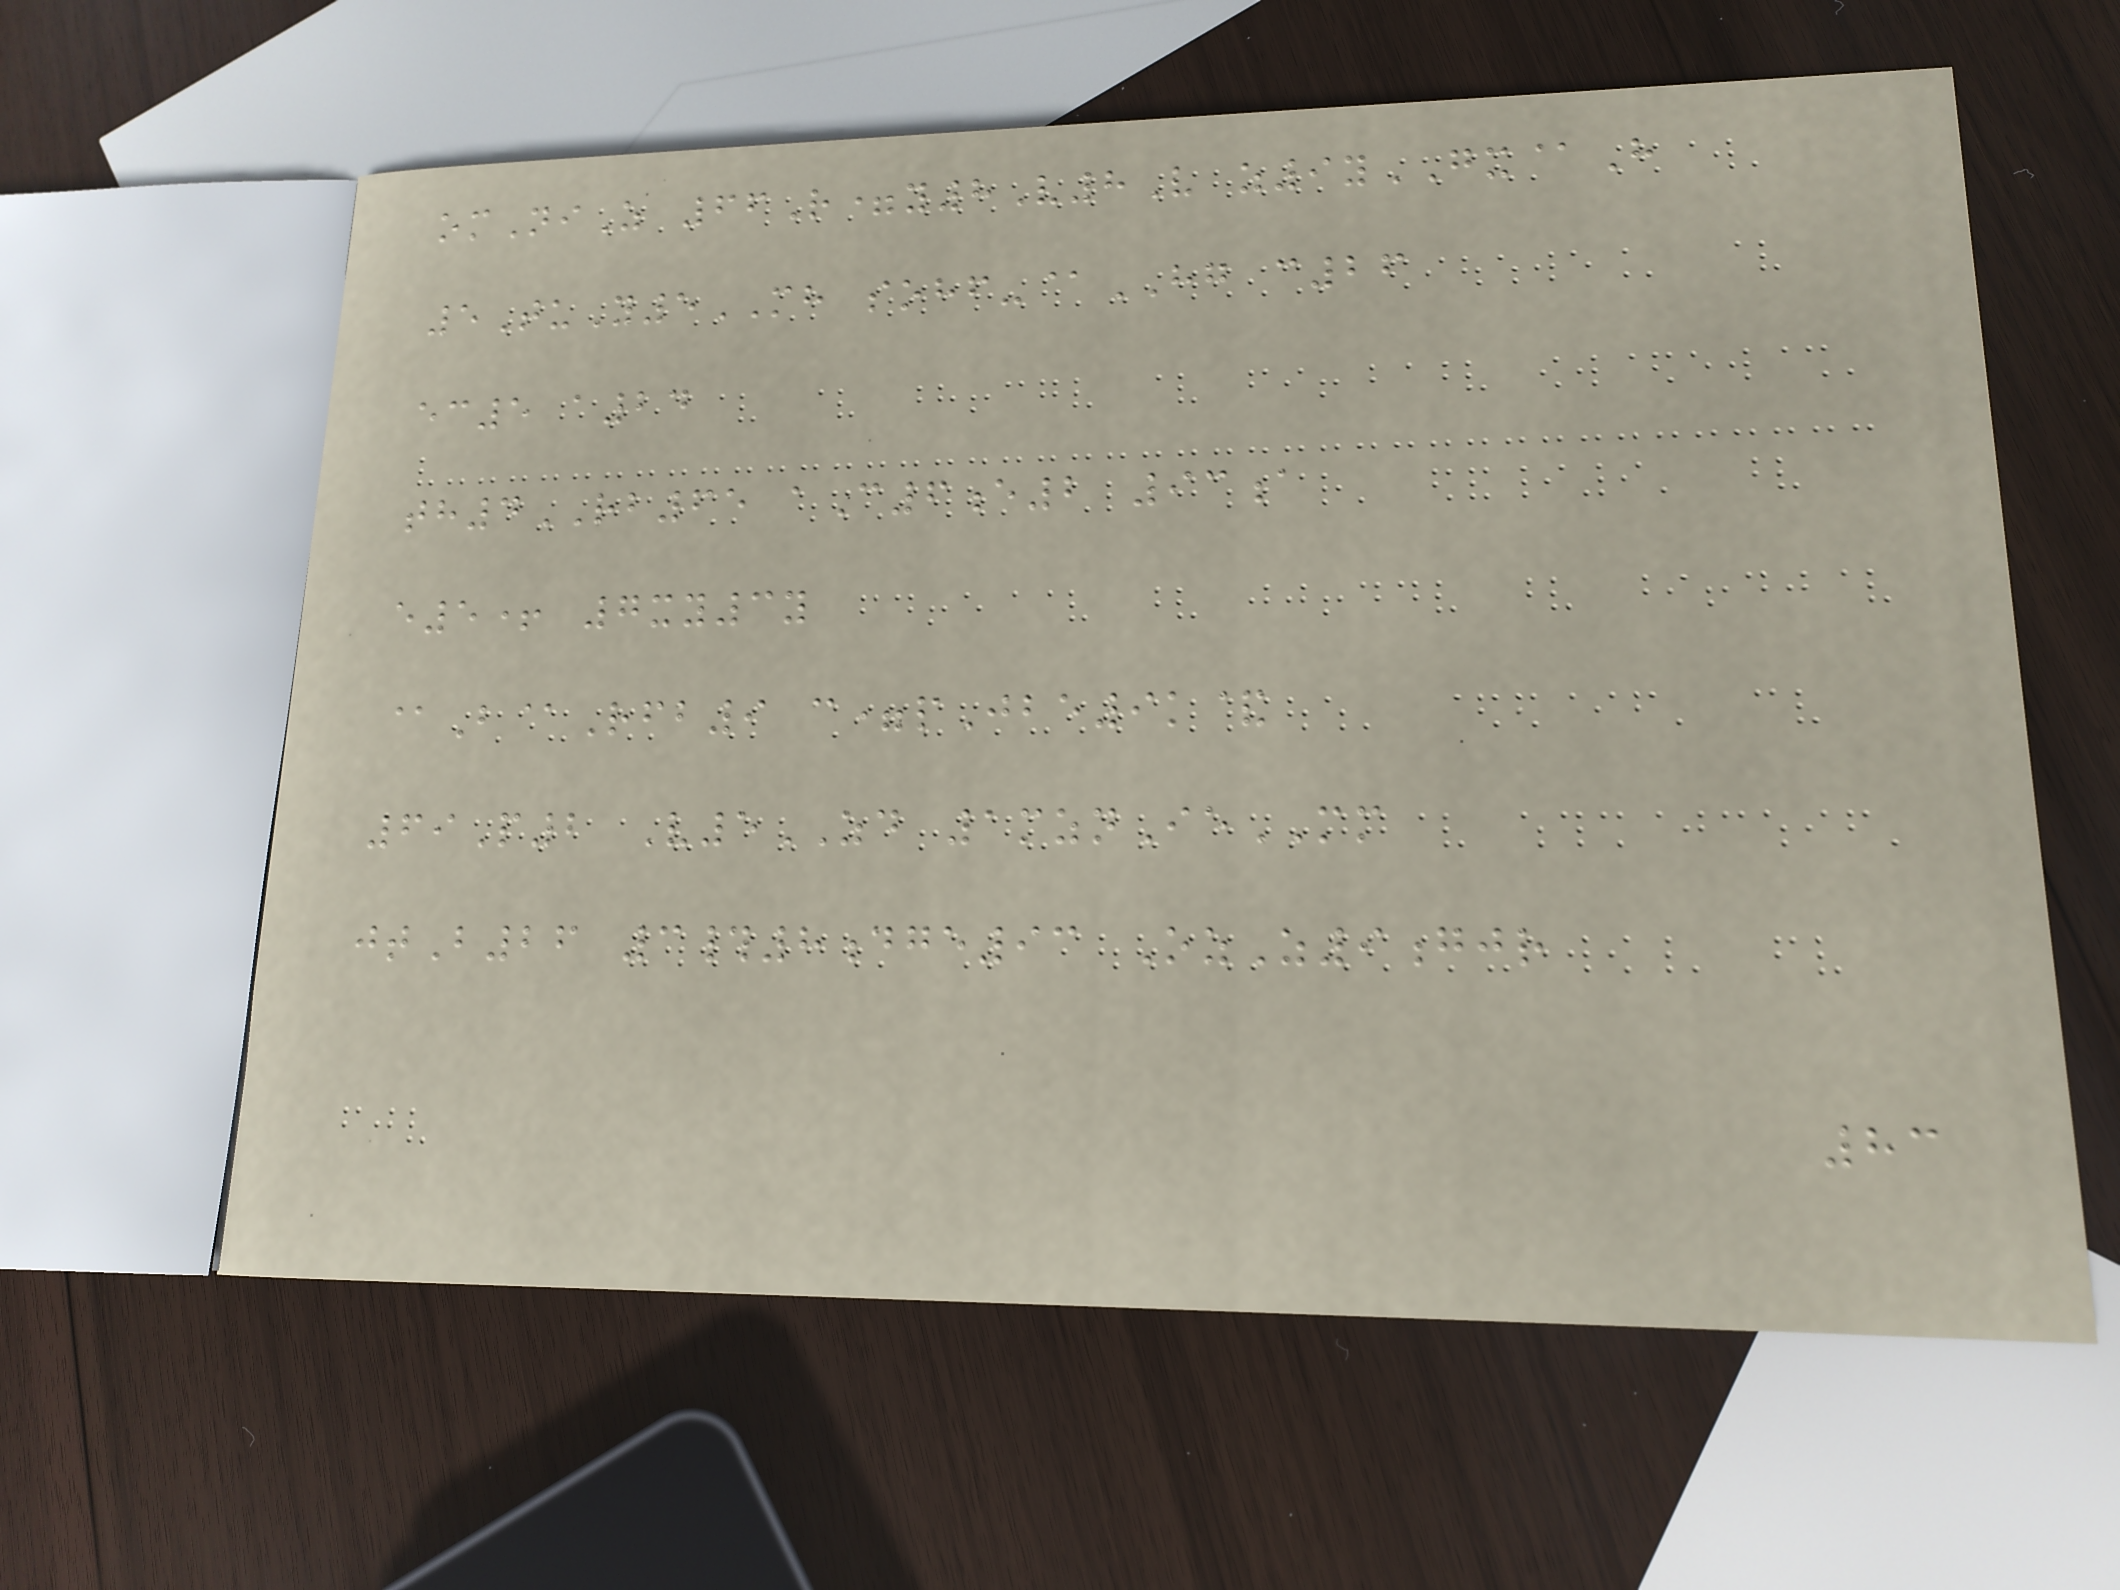omNiZ 66R=y8V8V z9yGX@H
5TuY5MH sohf-@HG c26
ec5 a24
th4RB65 aC6e2 93a
e5+ 7xy3y
@B@Rfb9 c=pJbe9k&
69P2 V5ZD 1mznIeMM
jtB26 3#8dge93 OzZ9gjr
83
